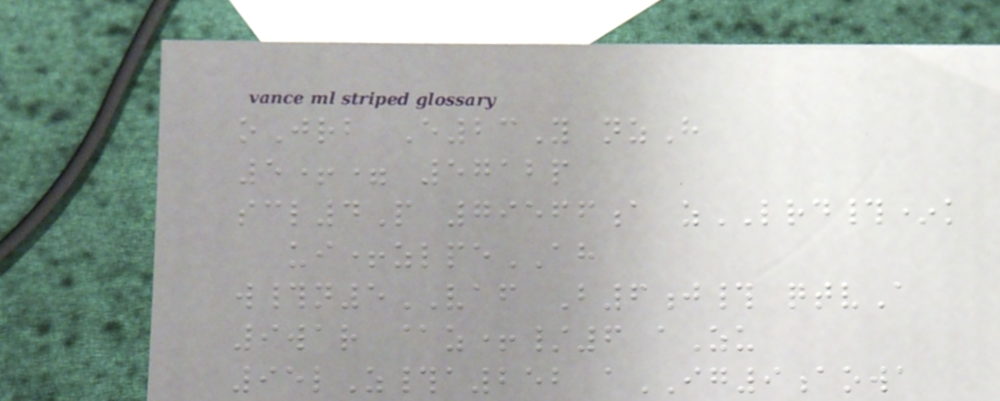oJrb E23Y nzH
5+= 5712p
scl4P 79566a zLRD#*k
ui+zlpeAH
w#n5VAF B6j# qtvA
9war @z+/6 aZu
95lZ#a252 aIG9aowa
